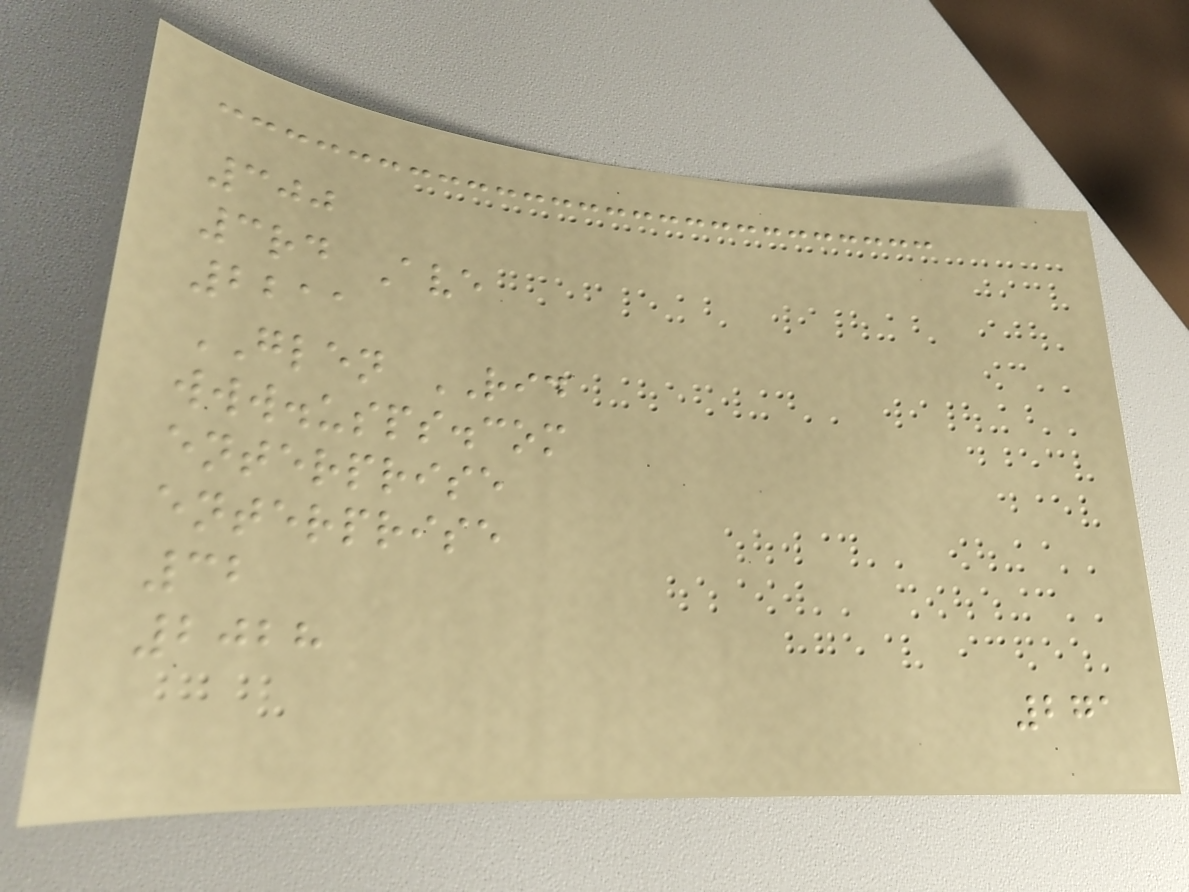300
3rd Ave
2211
GLEN RID
www.usps.com
enterprise
enterprise
32
2028
271
